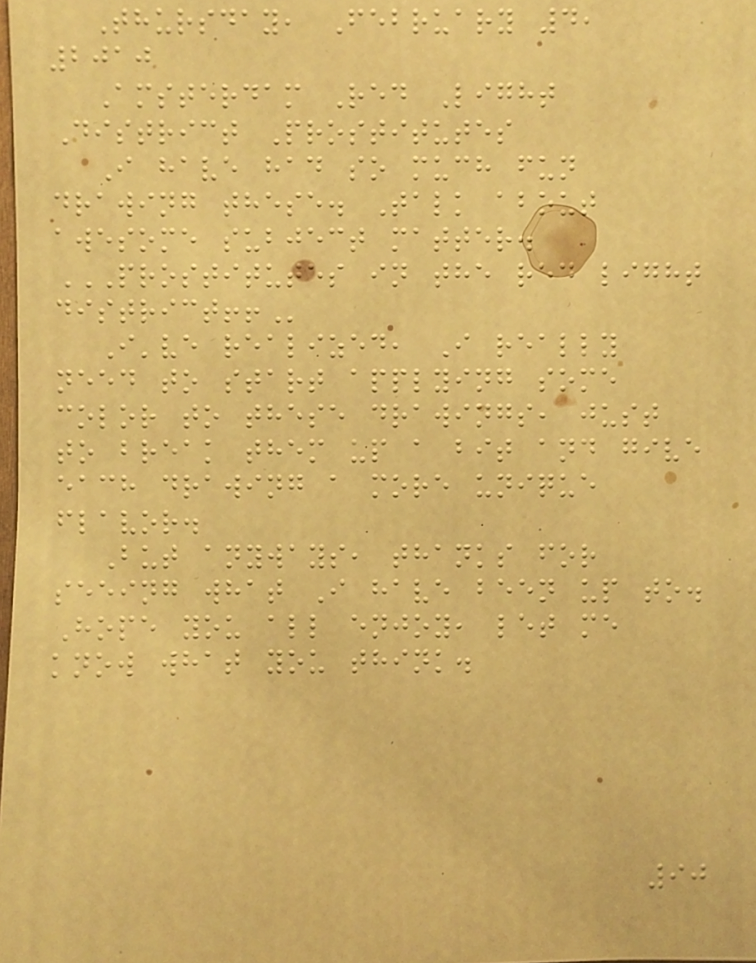Thursday, February 4,
2010
Amsterdam Red Light
District Prostitutes
I have had so much fun
drawing these. Talk about
awesome subject matter.
PROSTITUTES IN THE RED LIGHT
DISTRICT!!
I've realized, I really
need to start applying some
color to these drawings, just
to break them up a bit and give
each drawing a more unique
flavor.
But anyways, thanks for
seeing what I have been up to.
Hope you all enjoy, let me
know what you think.
90
